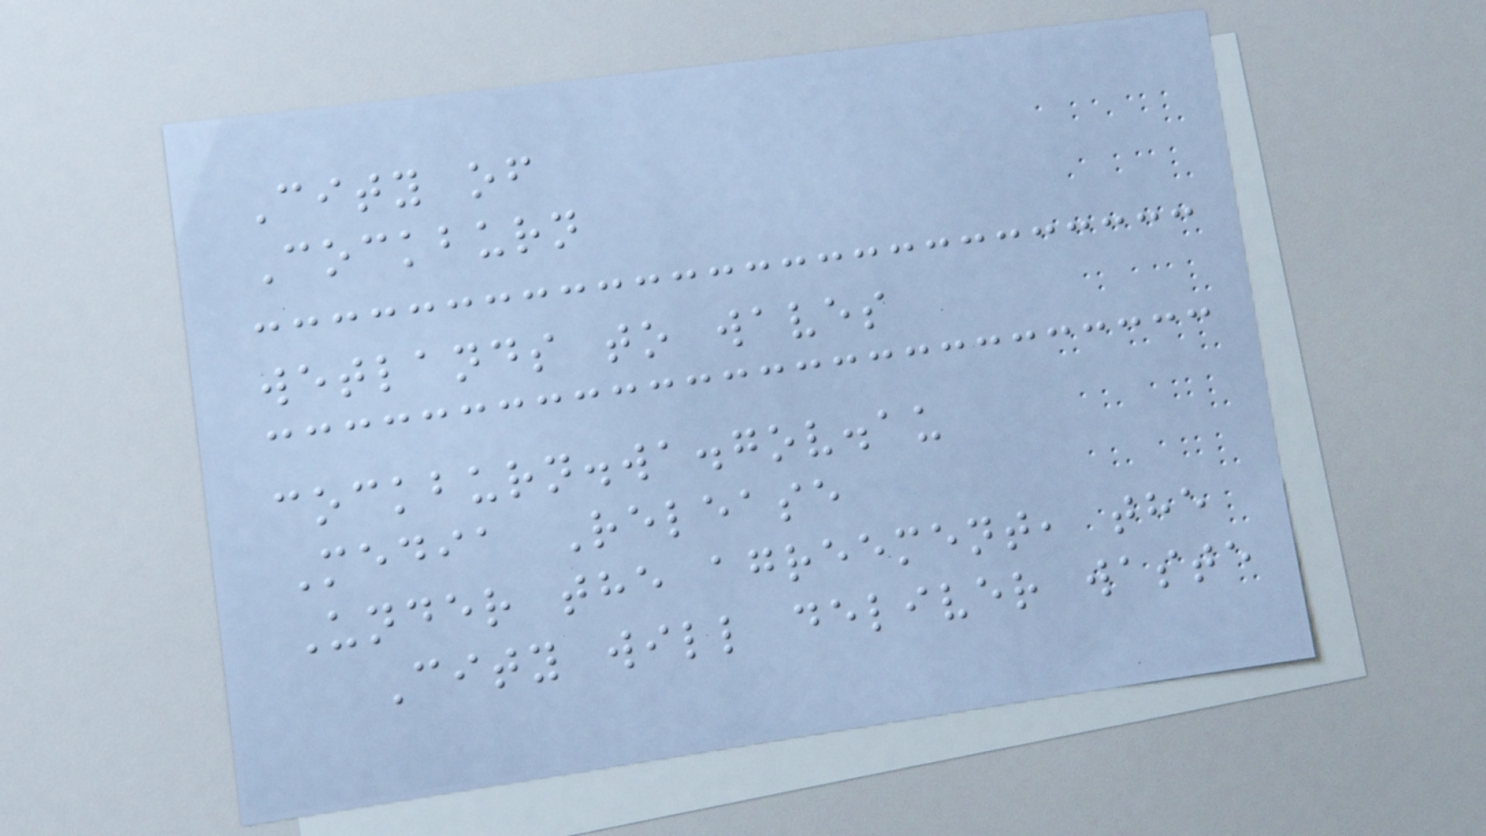City of
Cockburn
wetlands to waves
cockburn.wa.gov.au
Media Release
Under the agreement, the
City will deliver waste
